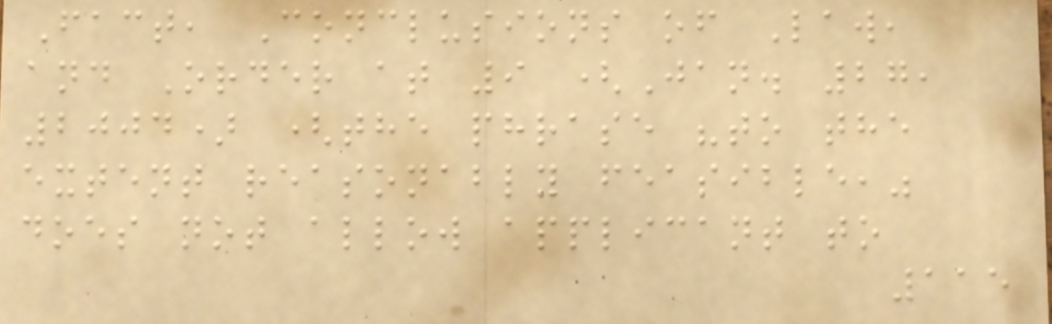Fact, Conclusions of Law,
and Order at 9 (Jan. 27,
2004) (the phrase "to the
extent reasonably feasible,"
does not allow applicant to
115
